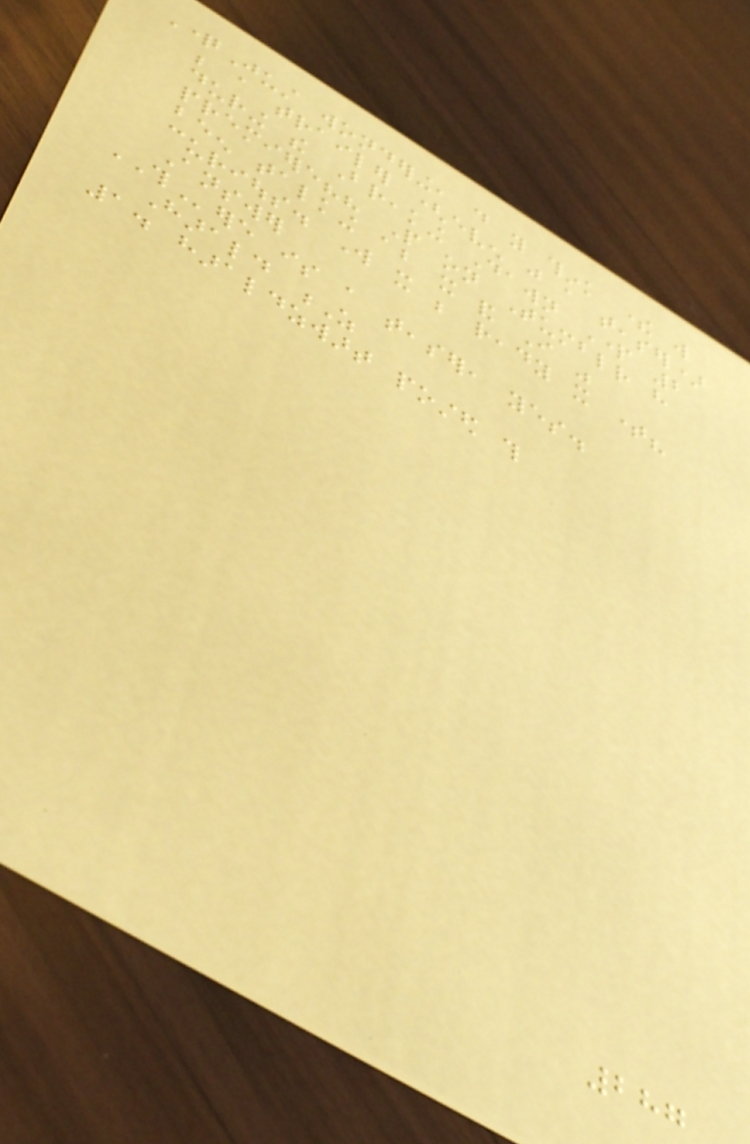QuestionJust wondering, do you think there will
be a trailer (even just a teaser)
during the Breaking Dawn Part 2
premiere?? People on Tumblr have
been talking about it and I was
curious. Will it be ready it time?
Answer
THere is a teaser, yes.
Harald Z
1. haraldzwart posted this
287
